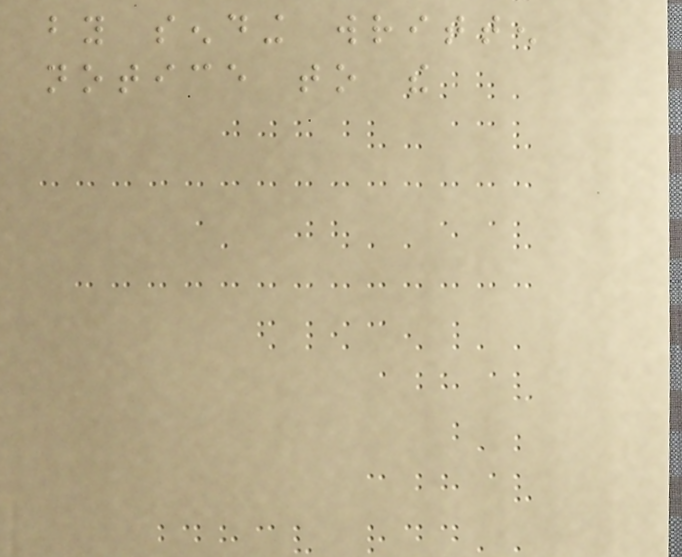by sending written
notice to the
